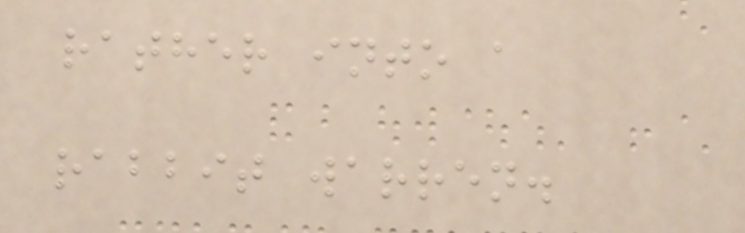rather into a
rabbit warren.
